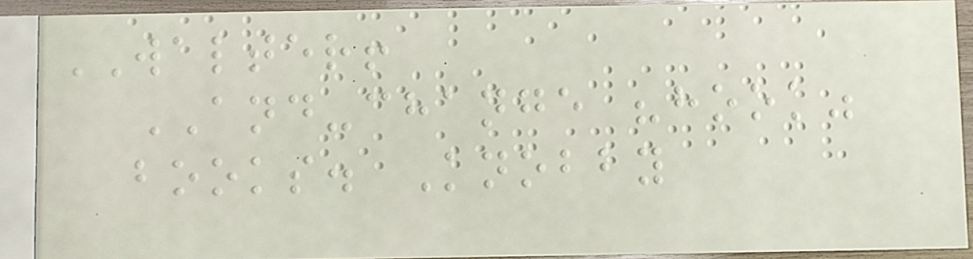WALTER!
AND-change "hook"
books. Knobby
